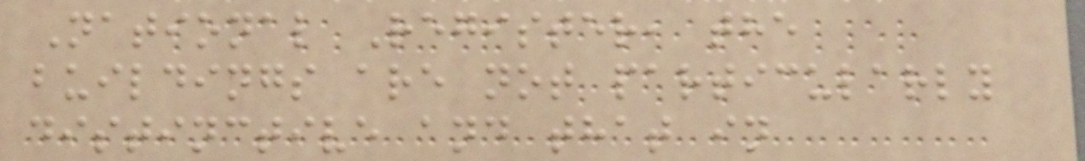National Register, the
buildings are not particularly
distinctive and that in
